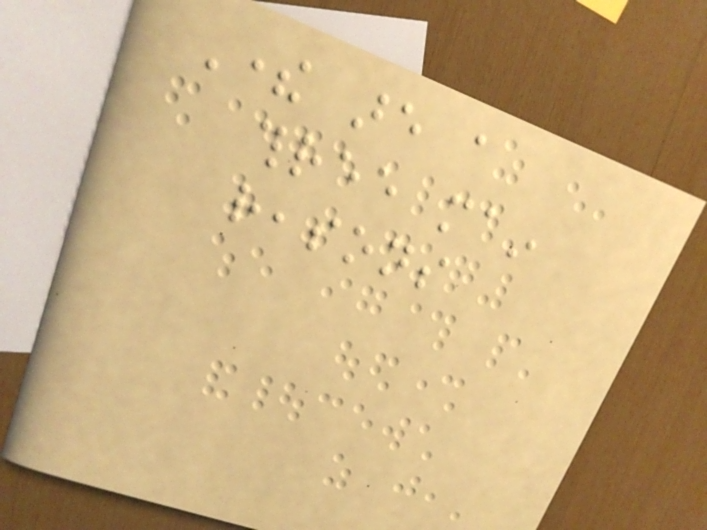There are a
three main
reasons
